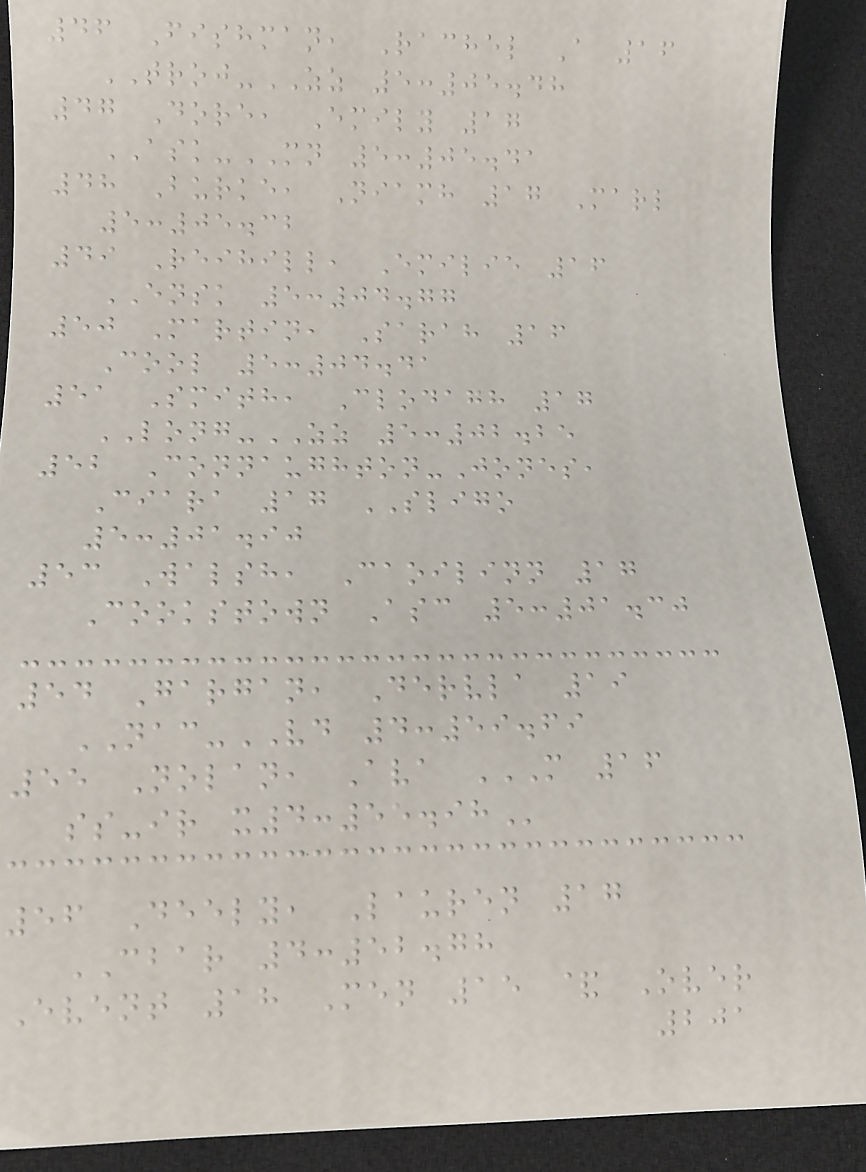46 Fishman, Rachel A 16
TROJ-ZZ 5:05.48
47 Dore, Emily 17
ASK-MN 5:05.41
48 Burke, Niamh 17 Marl
5:05.32
49 Reihill, Emilie 16
ENSK 5:04.77
50 Martin, Sarah 16
Cool 5:04.41
51 Smith, Clodagh 17
LONG-ZZ 5:02.25
52 Connaughton-Jones,
Ciara 17 SLIGO
5:01.90
53 Walsh, Caoilinn 17
Cookstown Asc 5:01.30
54 Gargan, Dervla 19
NAC-VD 4:59.69
55 Nolan, Ava M 16
SS-IR X4:55.98
56 Deely, Lauren 17
CBAR 4:52.78
Event 18 Men 15 & Over
201
